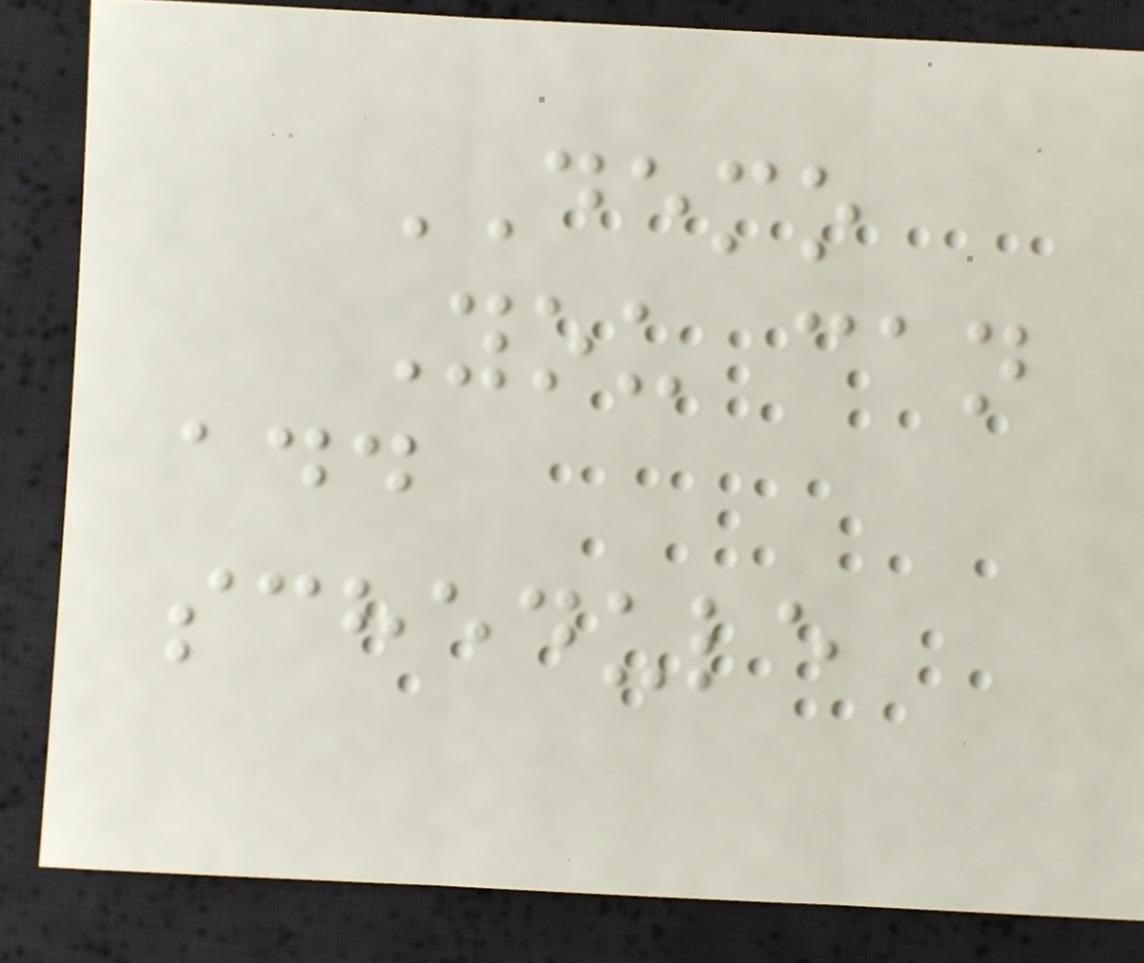DEMO
You can
add
schedule
